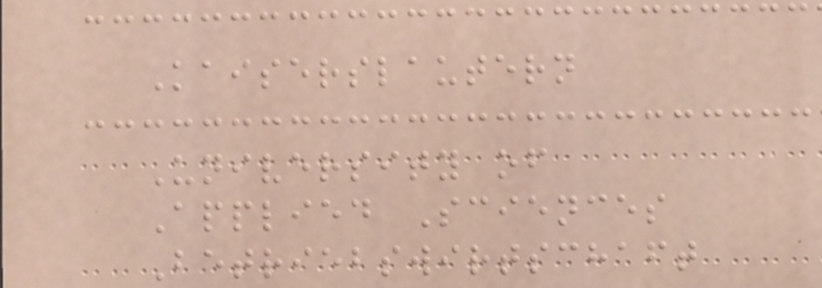Kaiserslautern
University of
Applied Sciences
Betriebswirtschaft
